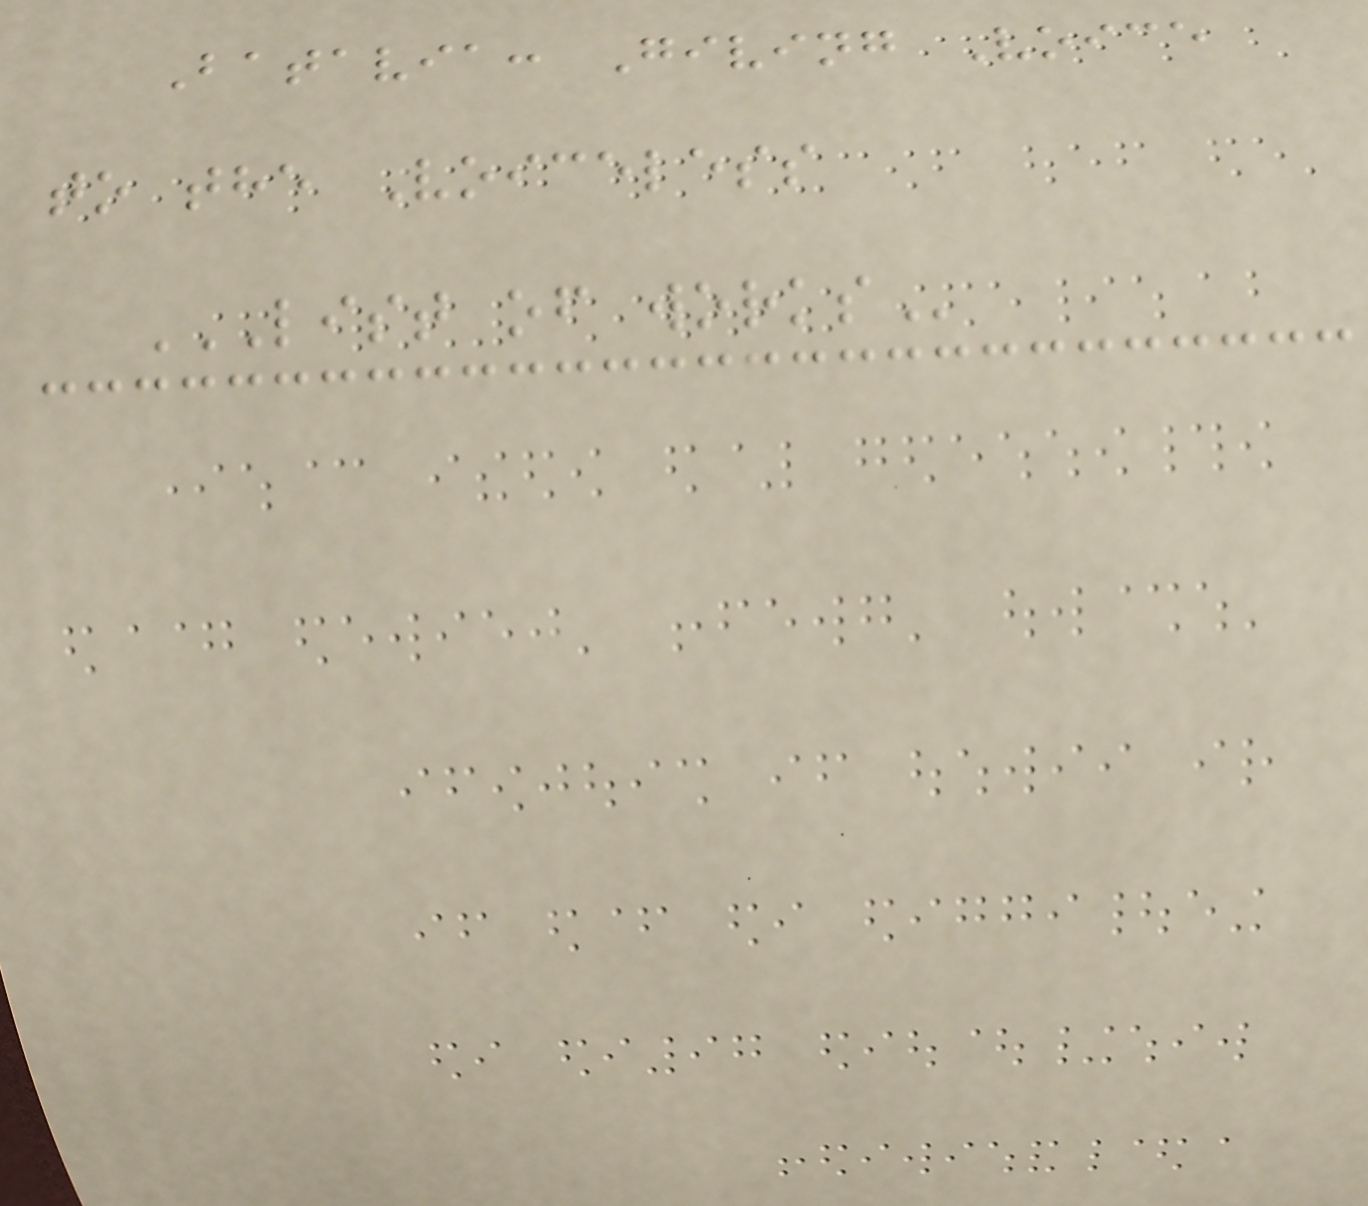Batavia: Giving Voice
to the Voiceless
LIST OF WORKS
